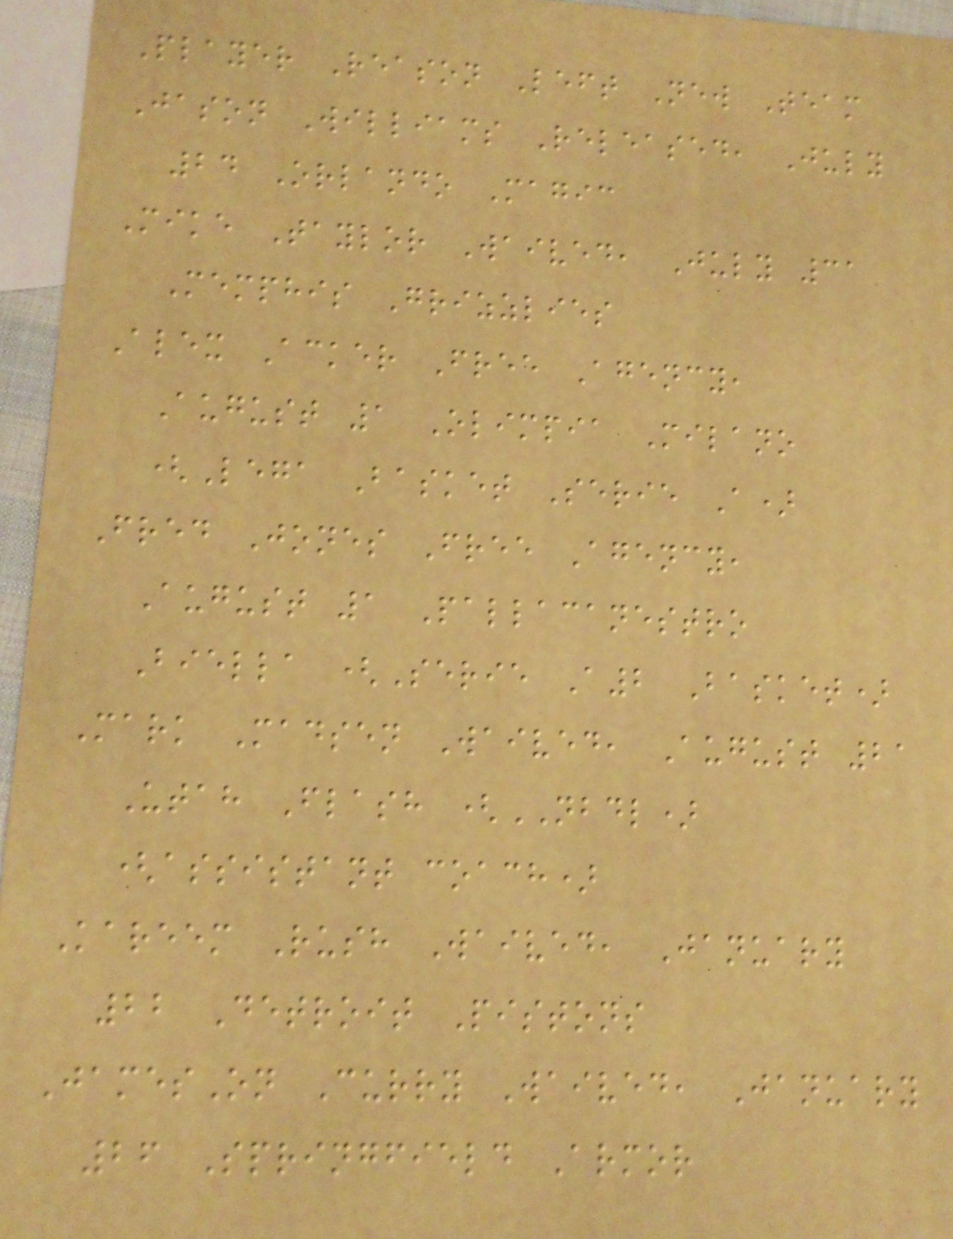Player Reason Left New Team
Jason Williams Released, July
24 Orlando Magic
Mike Taylor Waived, July 31
Memphis Grizzlies
Alex Acker Free Agency,
August 1 Olimpia Milano
(Lega Basket Serie A)
Fred Jones Free Agency,
August 1 Pallacanestro
Biella (Serie A2 Basket)
Mark Madsen Waived, August 21
Utah Flash (NBDL)
(assistant coach)
Kareem Rush Waived, January
22 Detroit Pistons
JamesOn Curry Waived, January
26 Springfield Armor
